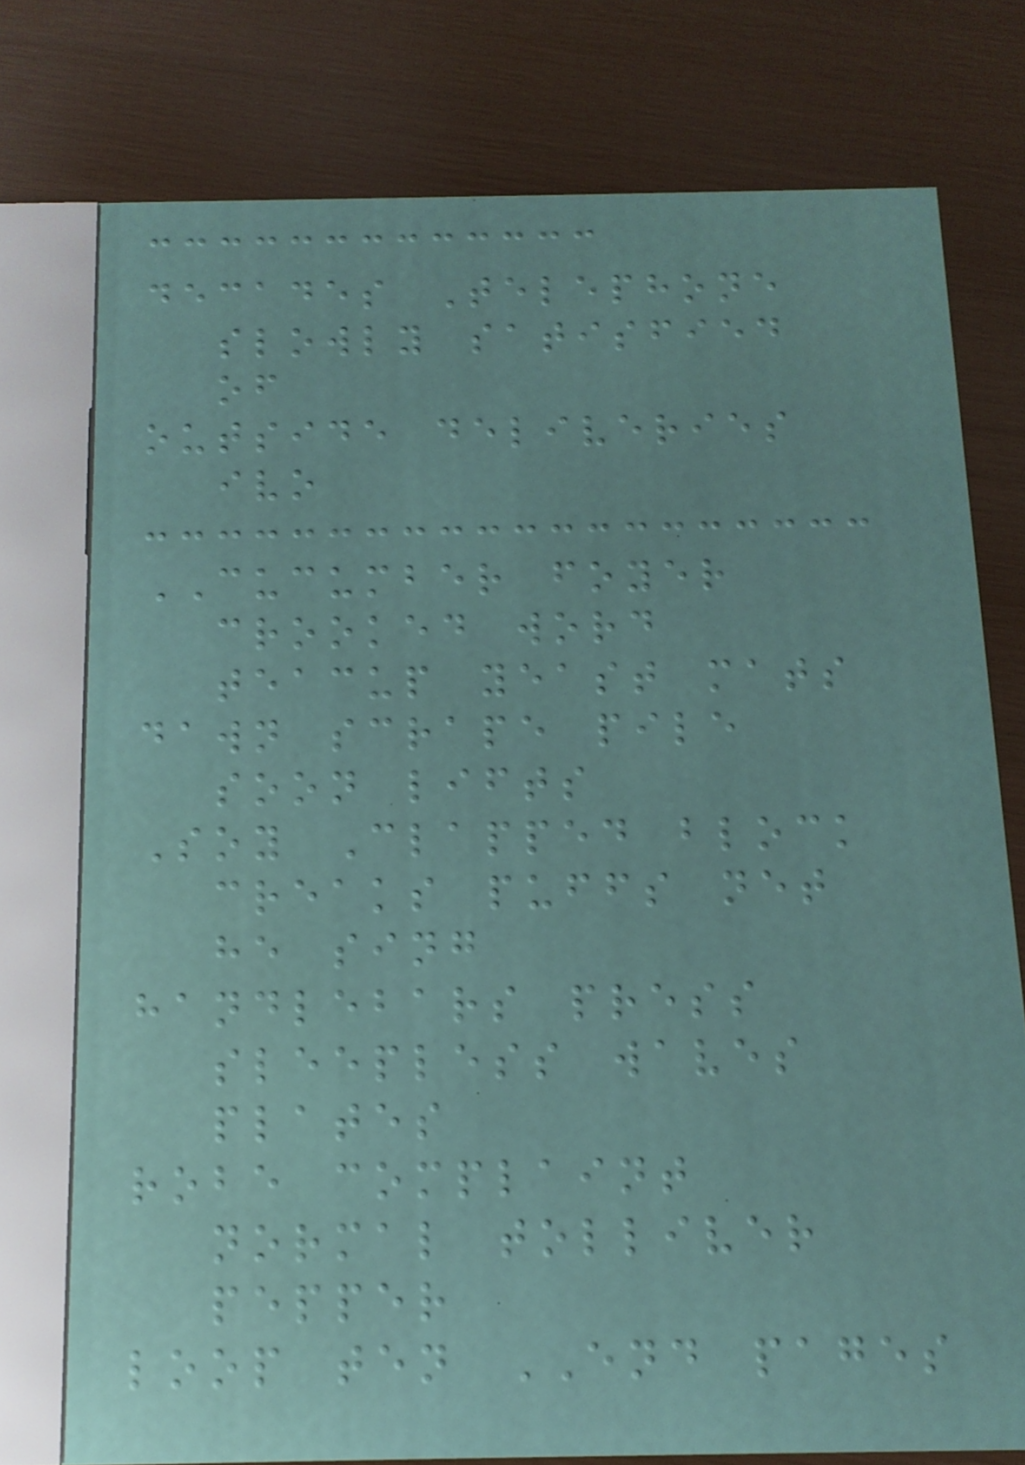decades Telephone
slowly satisfied
of
outside deliveries
ivo
CUCUMBER foyer
crooked word
teacup yeast mats
dawn scrape pile
soon lifts
Soy Clapped block
creaks puffs net
he sing
handlebars press
sleepless waves
plates
robe complaint
normal tolliver
pepper
loop ten END pages
